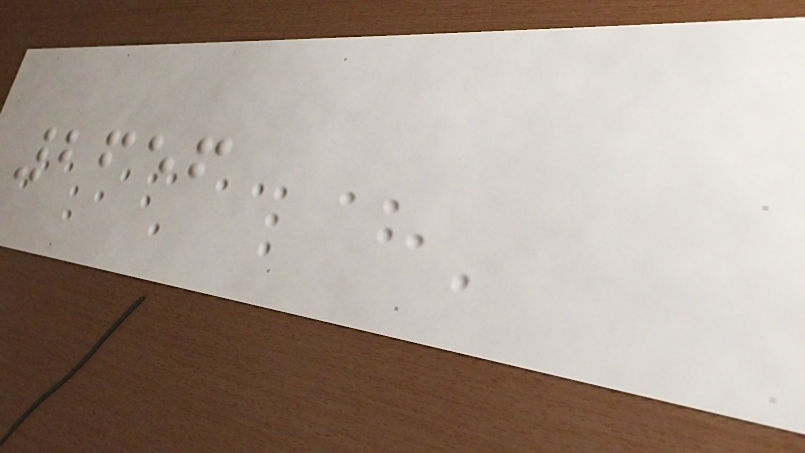2656
